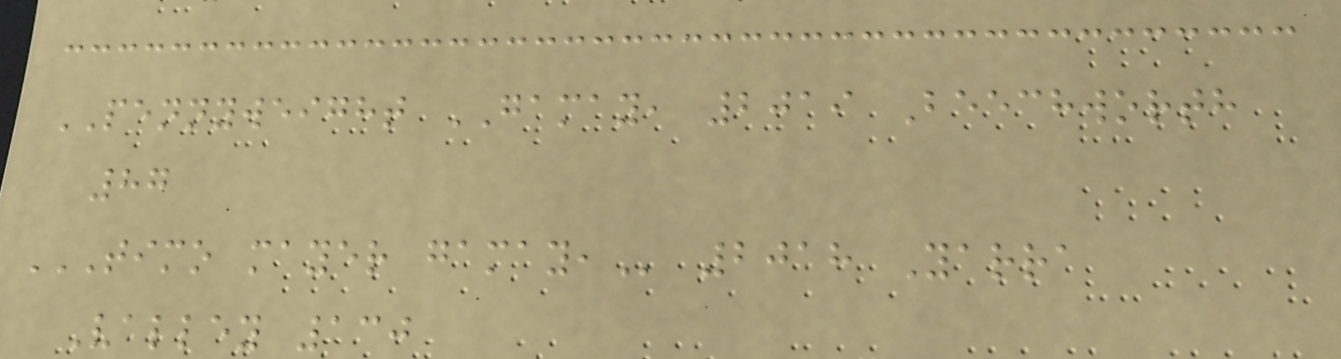PENNYWEIGHT GAMAY, 2019 Beechworth
87
TIMO MAYER GAMAY, 2018 Yarra
Valley 130
